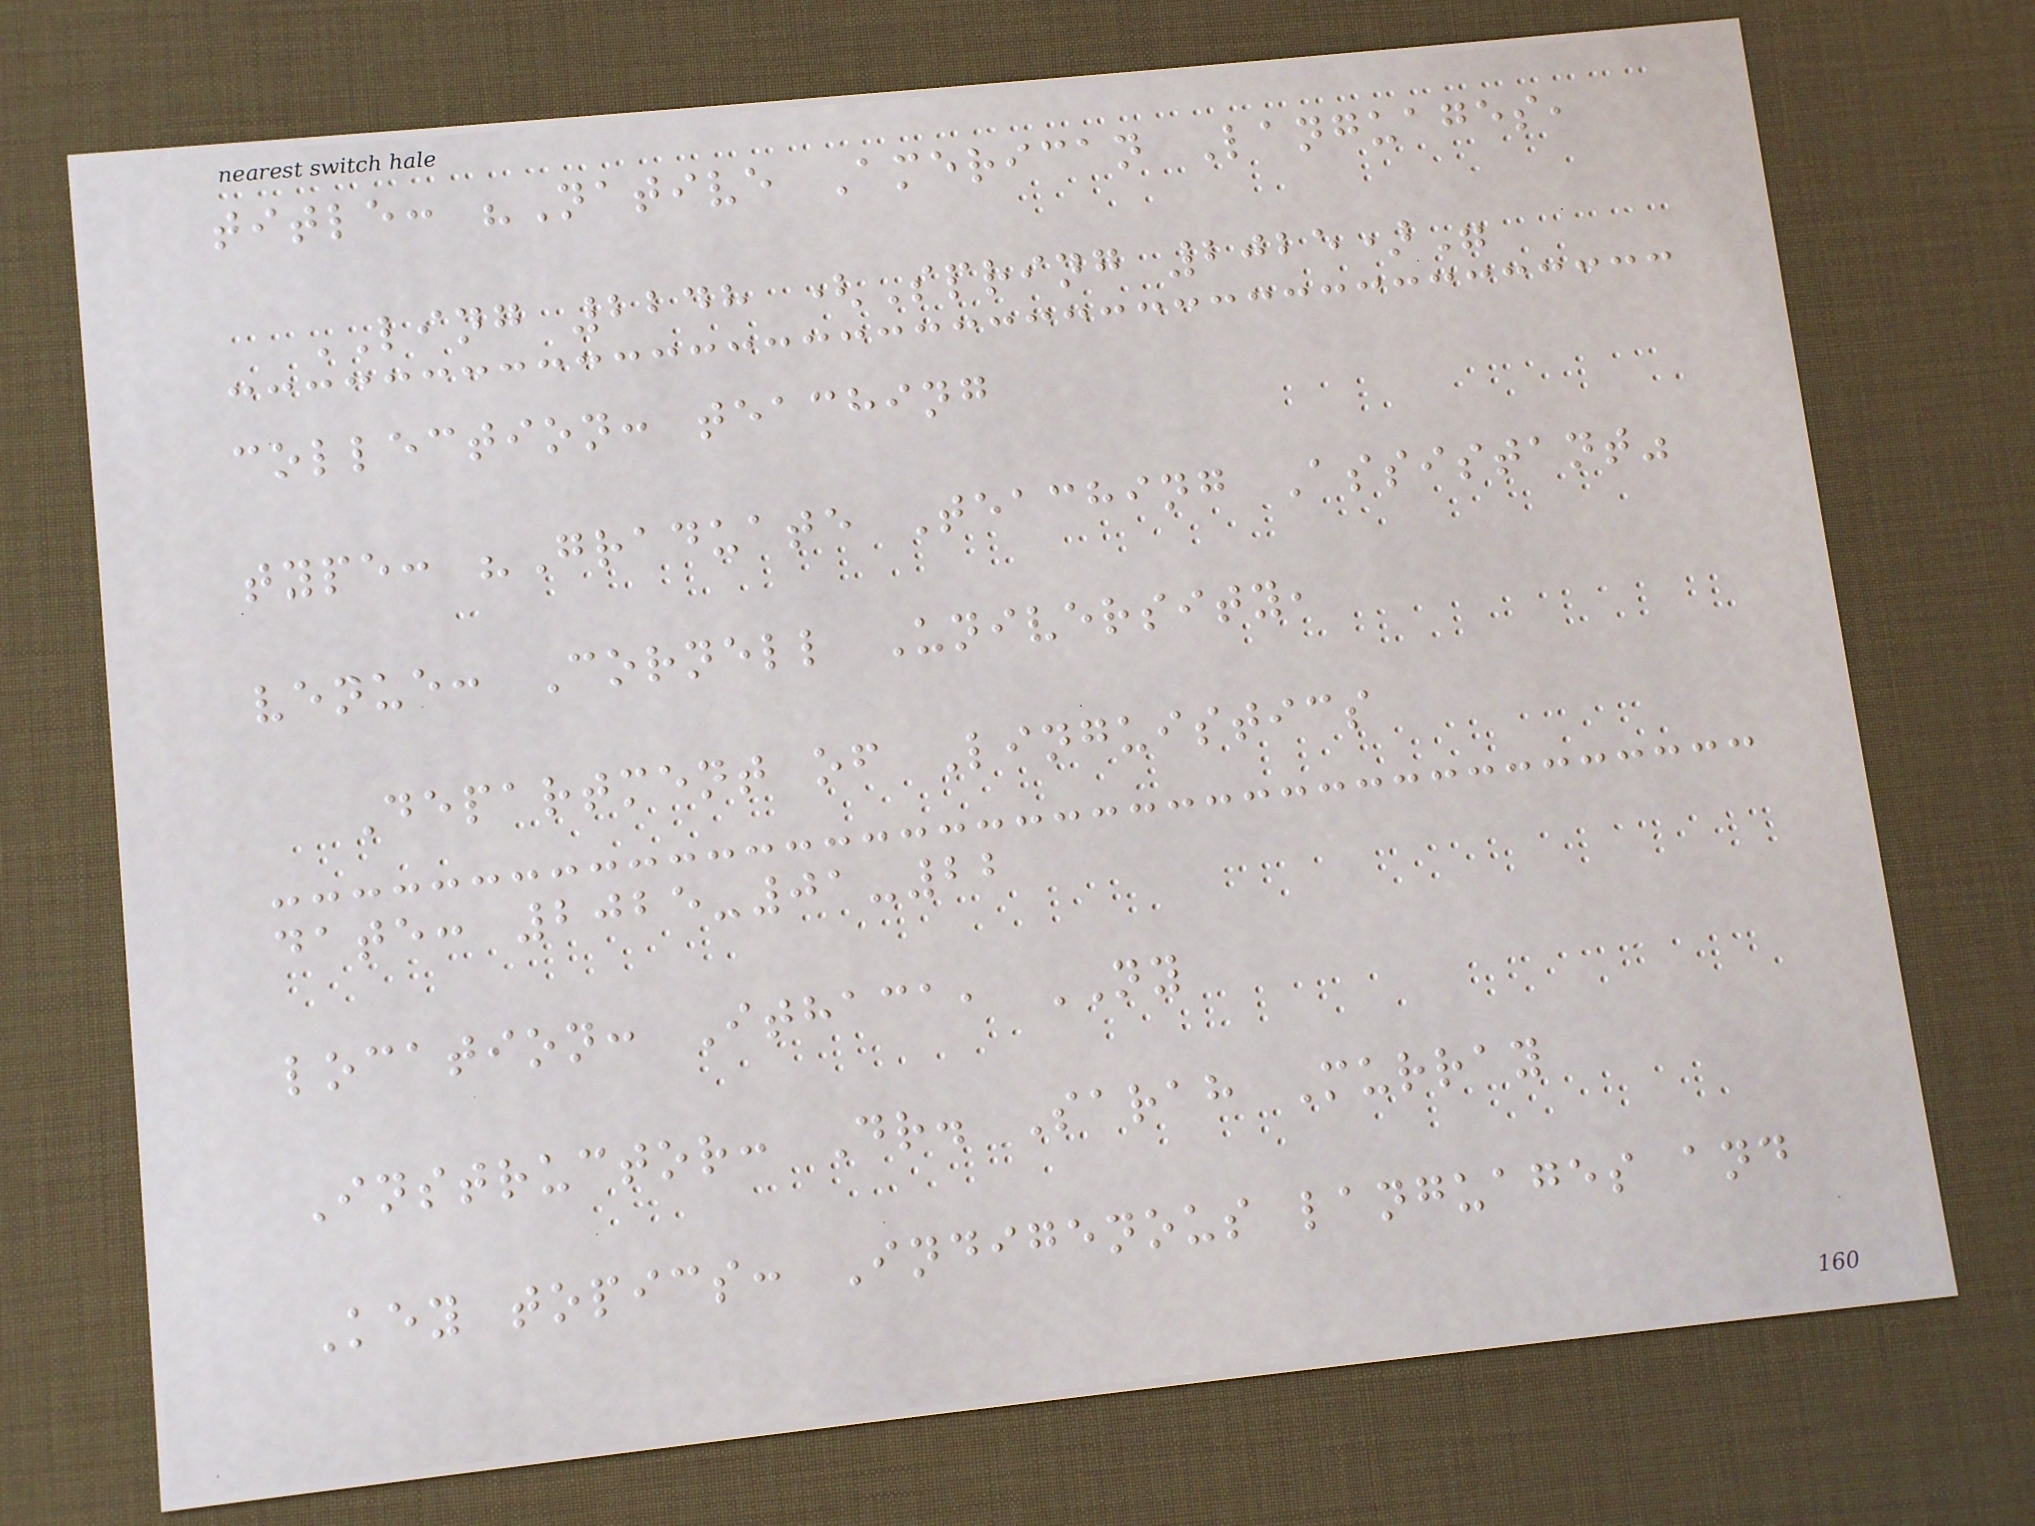title: "Native American Languages,
LING 2248 (Spring 2025)"
collection: teaching
type: "Graduate Teaching Assistant"
venue: Cornell University,
Department of Linguistics
date: 2025-01-22
location: Ithaca, NY
Instructor: Dr. Sarah Murray
Key topics: Indigenous languages and
